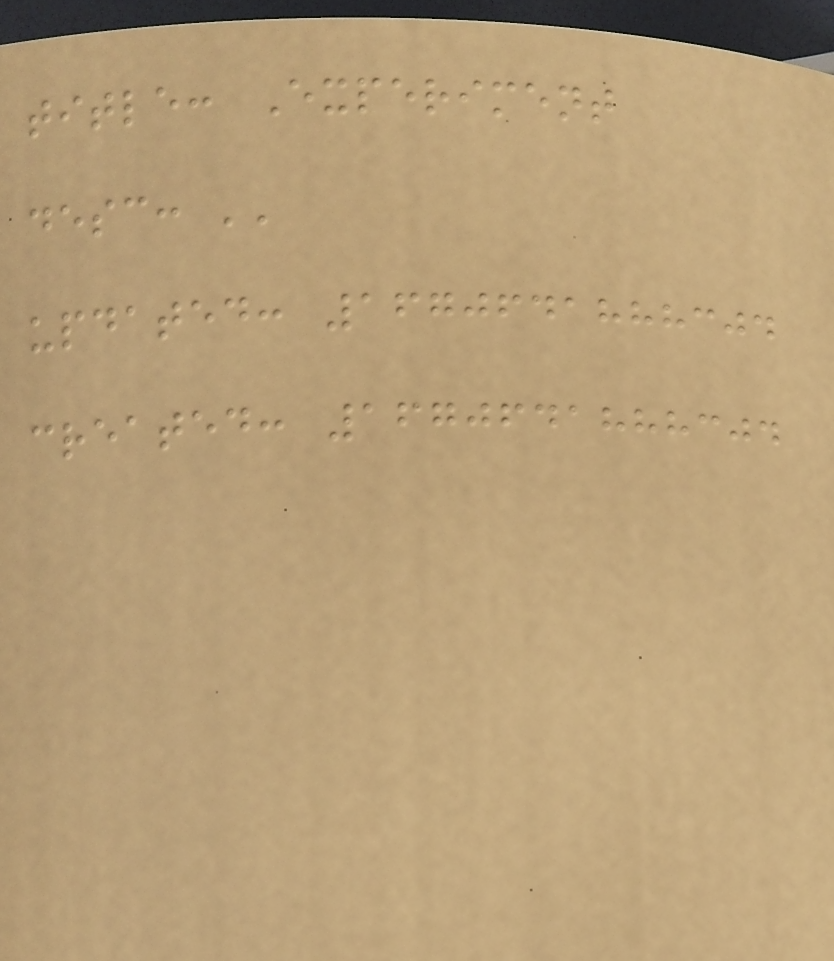title: Experiment
desc: ''
updated: 1670641888304
created: 1670641888304
